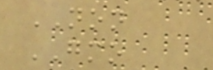NON
GMO
